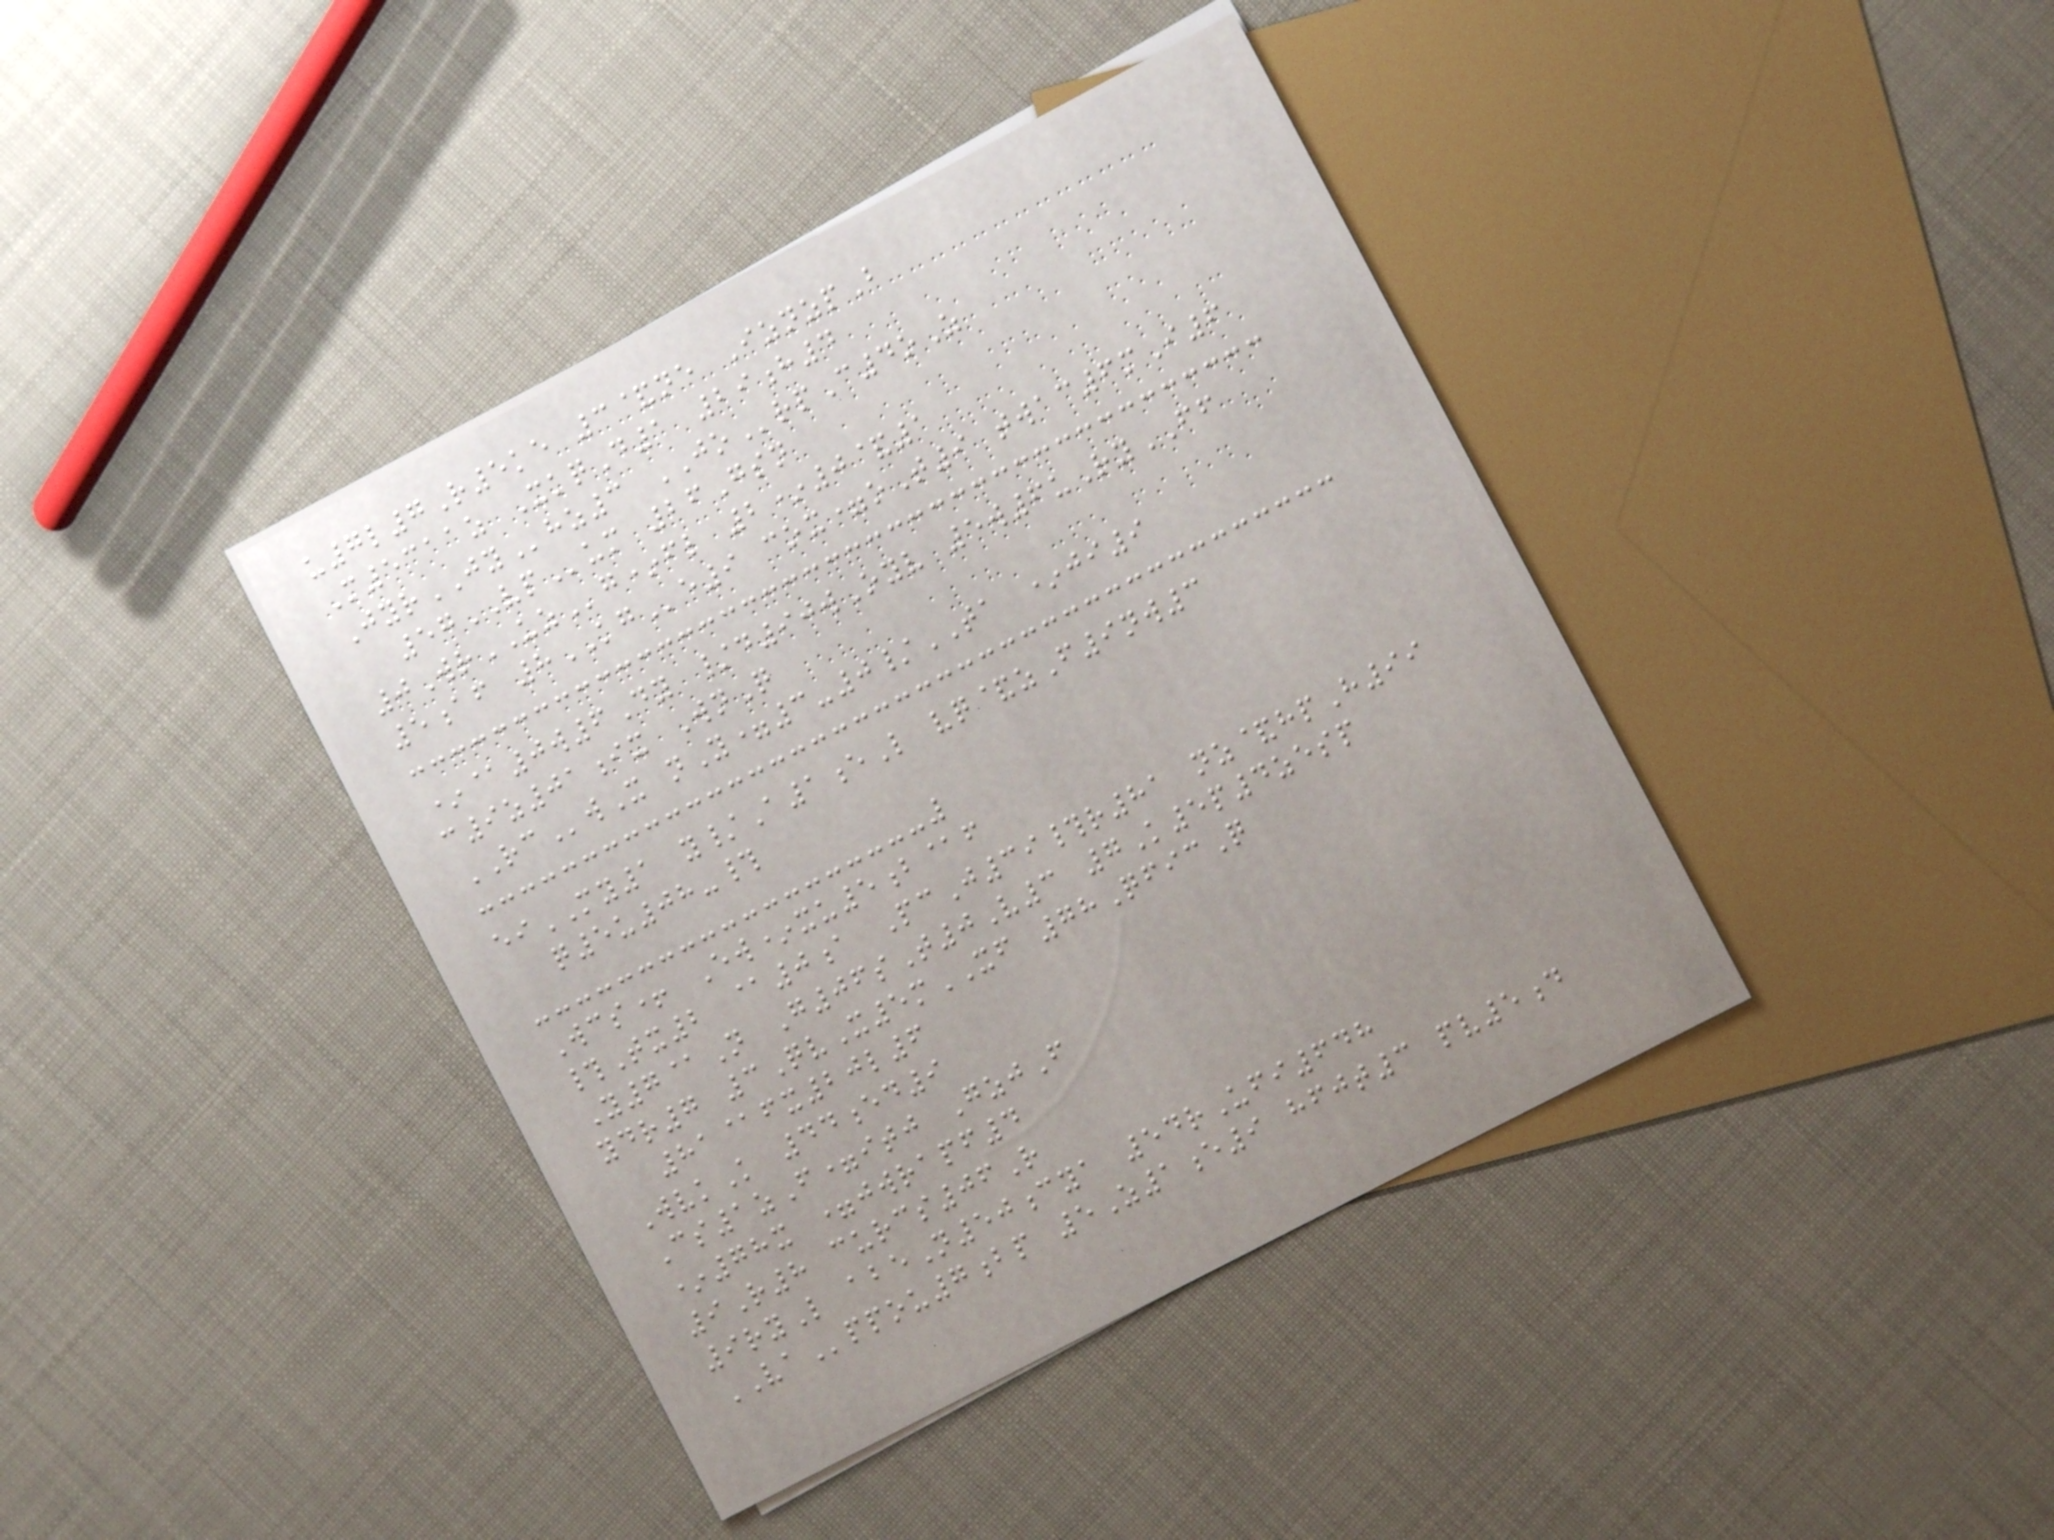u7l7R5ke 3&ne IznzpB
M5311z XkqD1 29h4
JyrJYhz3 JOrpC4oZ
57VPum 26Gsn
0WrUZg*fl 2*0&1
5af 8KGe9 cox=oT9 twac6mI6
*@0w6Dy /d90wOyv 5w6uRyFF
c9z01ix WnQ
RCwX nY=3-0/TA *ji9
eiMY1 y/A1eL vq&zF9nw3
q5u08-#
Wcs+ Ew*xu5b@f
#Tx2 @0a PcJ39#r81 nz&hpH99
Y7@N G06sT0V3 7K5p4zesp
ydr7 3QvX5mXF 78QficQ
81@fx20l6
WvkK 44ed9
Cs1zF=itj GzjF
*78x =jwrapf4
9R8 curcs06R
9ryL abeN50cya 54rUfi648
VAppou7bp 5Z1e9 hfjt3 pv5d
